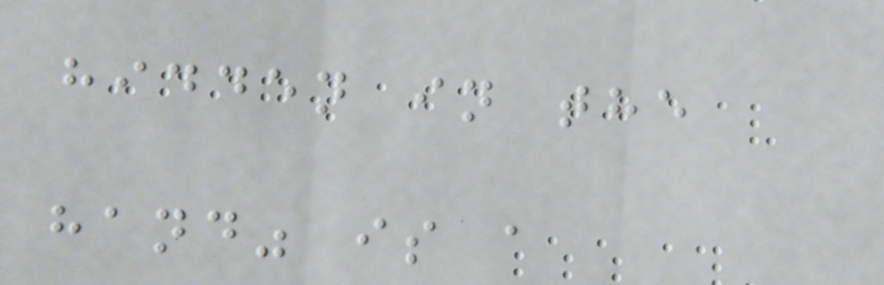hidden in the
hand" is a
